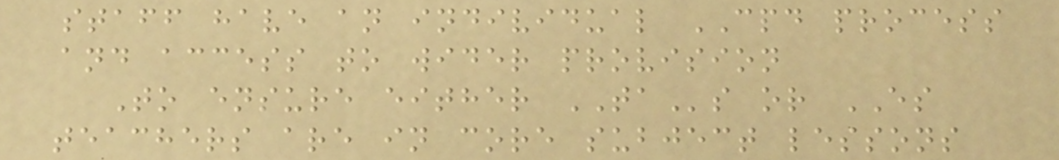staff have an individual CPD process
and access to wider provision
To ensure either TAs or ES
teachers are in core subject lessons
